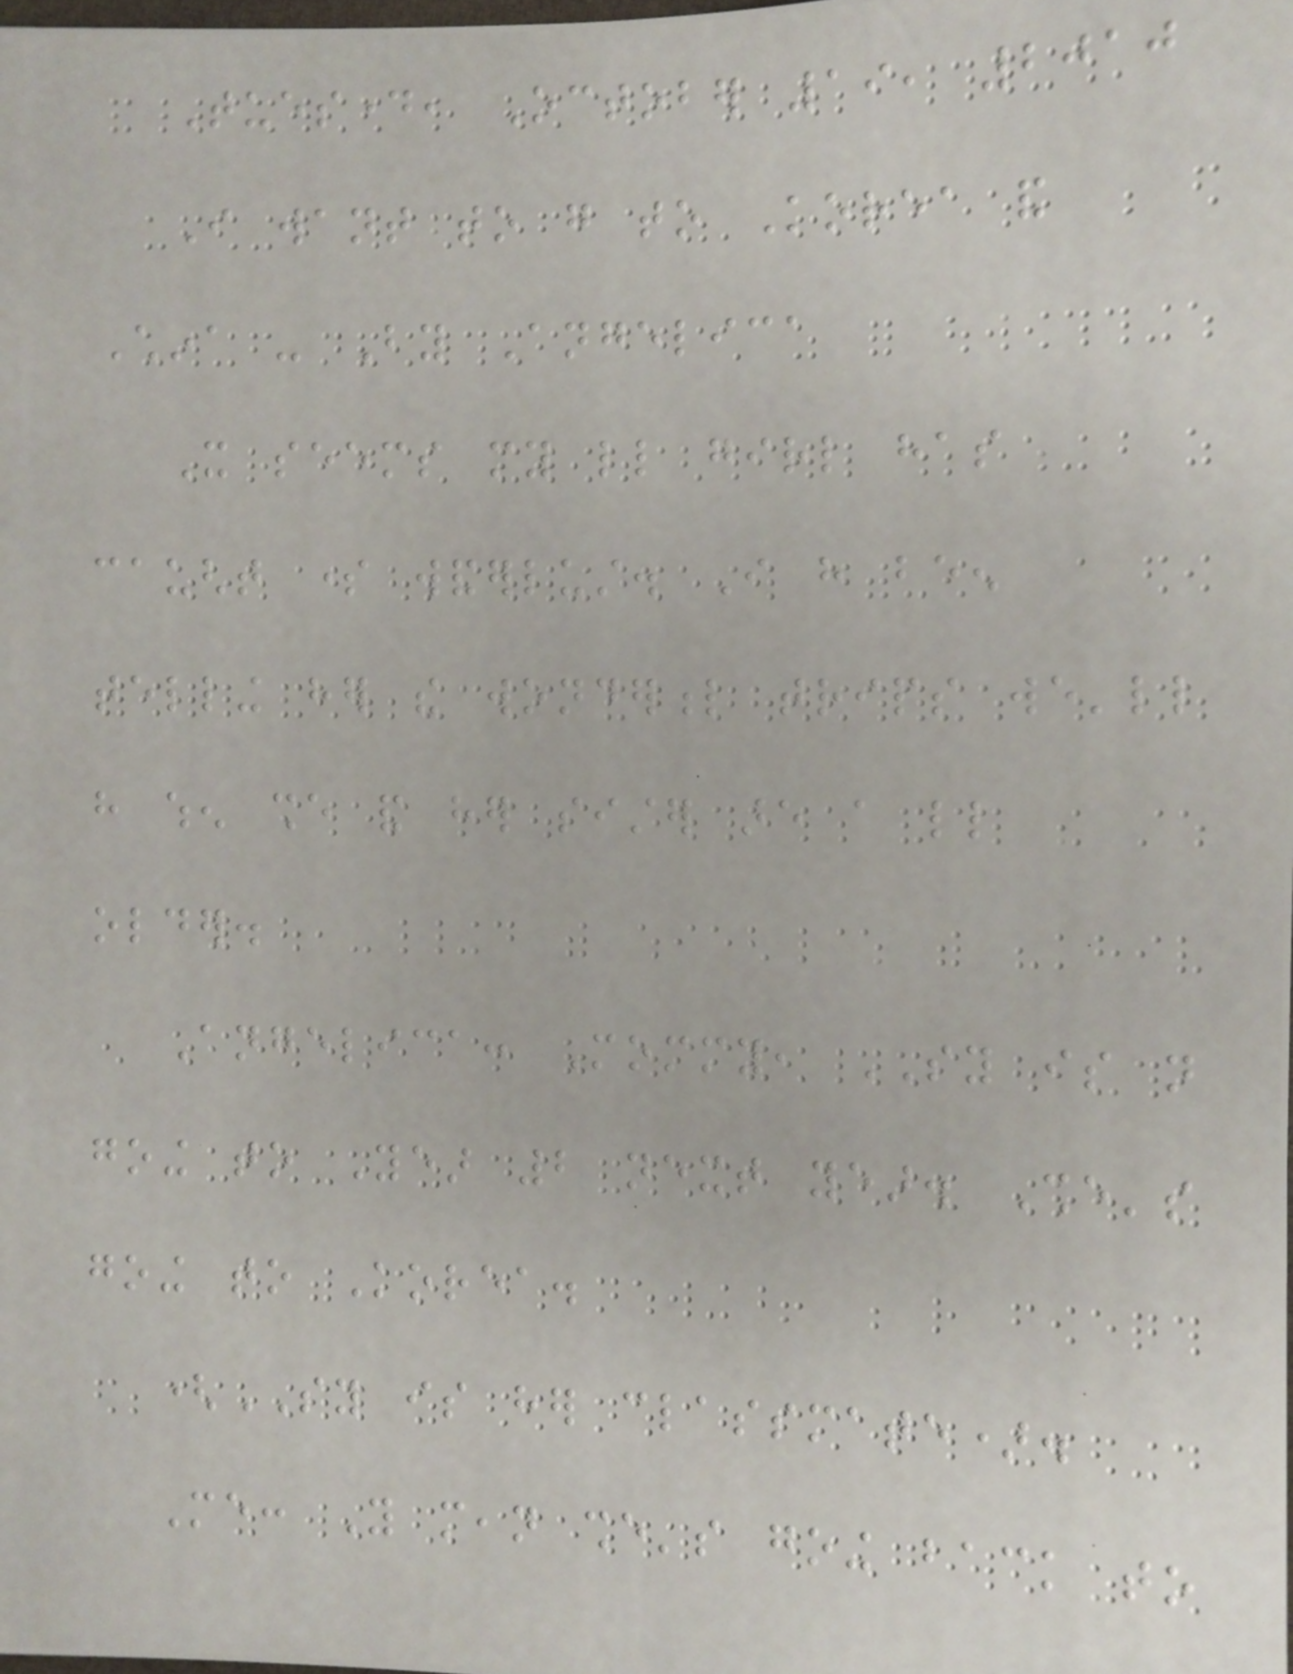Tuesday, October 19, 2010
I want to go to Korea and
China - By Angelica
It seems my little girl has
caught some wanderlust. I have been
telling her the wonderful trips we'll
have when she and her sister are a little
older.
Angelica: Mommy, SY is not
going to Year 2 next year. She's
going to Korea.
(SY is her classmate).
Me: You mean she's going back to
